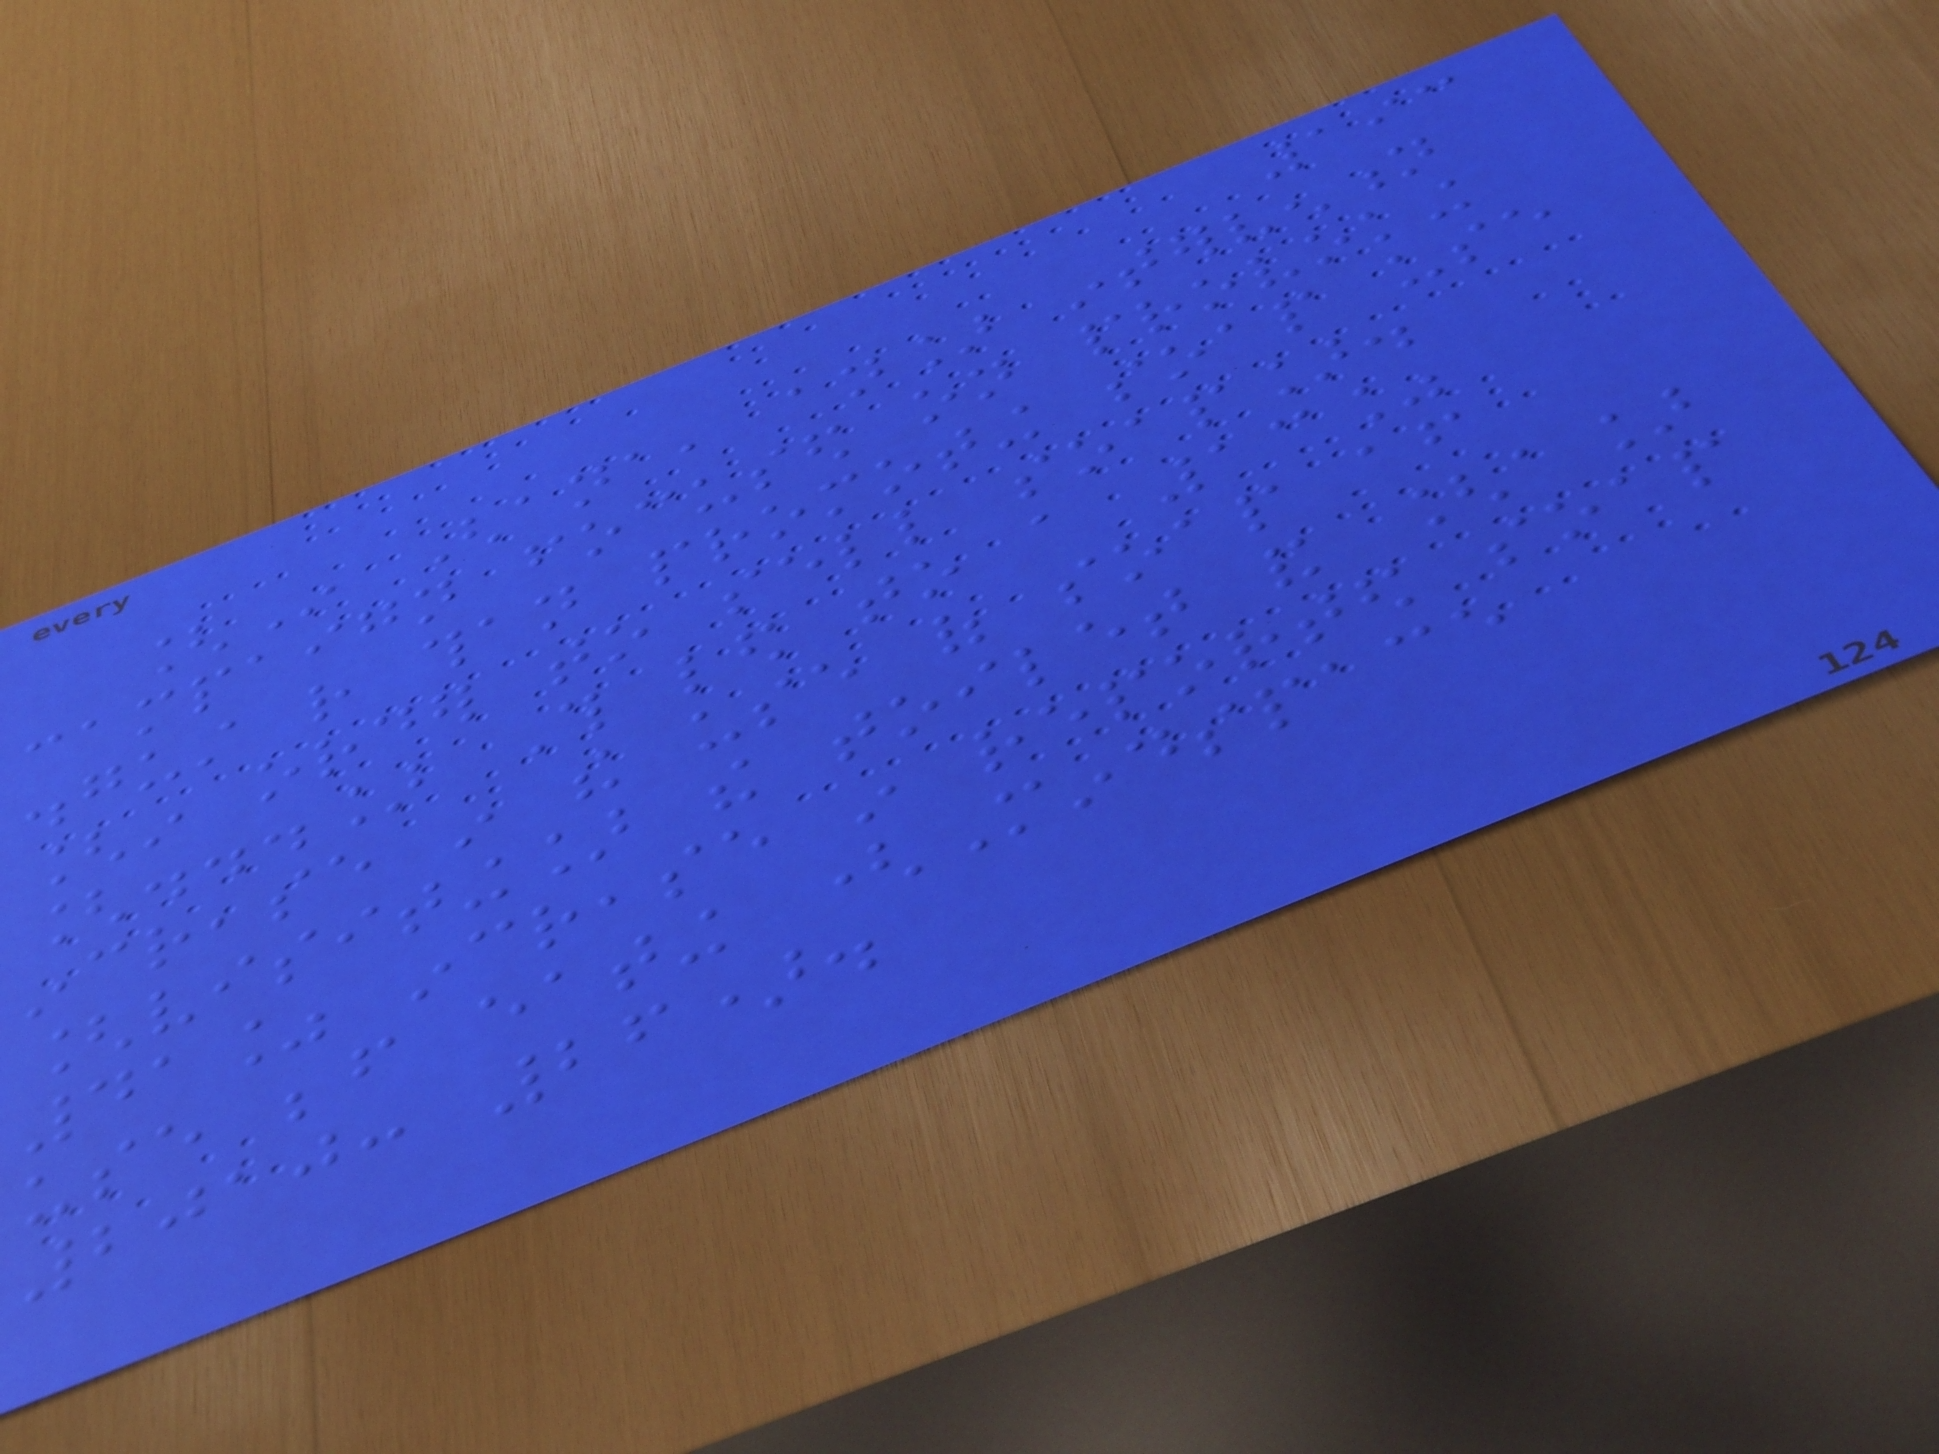193
[In Ghana, an] intervention
campaign focused on provoking
disgust rather than promoting soap use
[in order to sell soap].
[...] This led to a 13%
increase in the use of soap after
[visiting] the toilet and [a]
41% increase in reported soap
use before eating (Mindspace
2010: 26).
